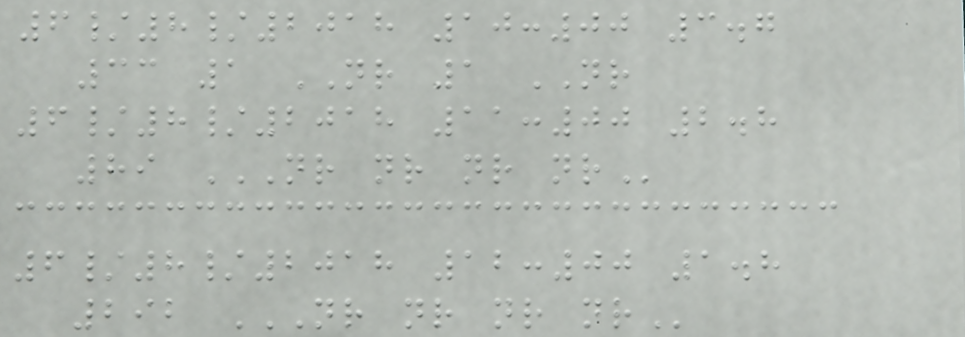6/8/2018 10:00 3.7
33 1 NR 1 NR
6/8/2018 11:00 2.8
89 NR NR NR NR
6/8/2018 12:00 1.8
292 NR NR NR NR
